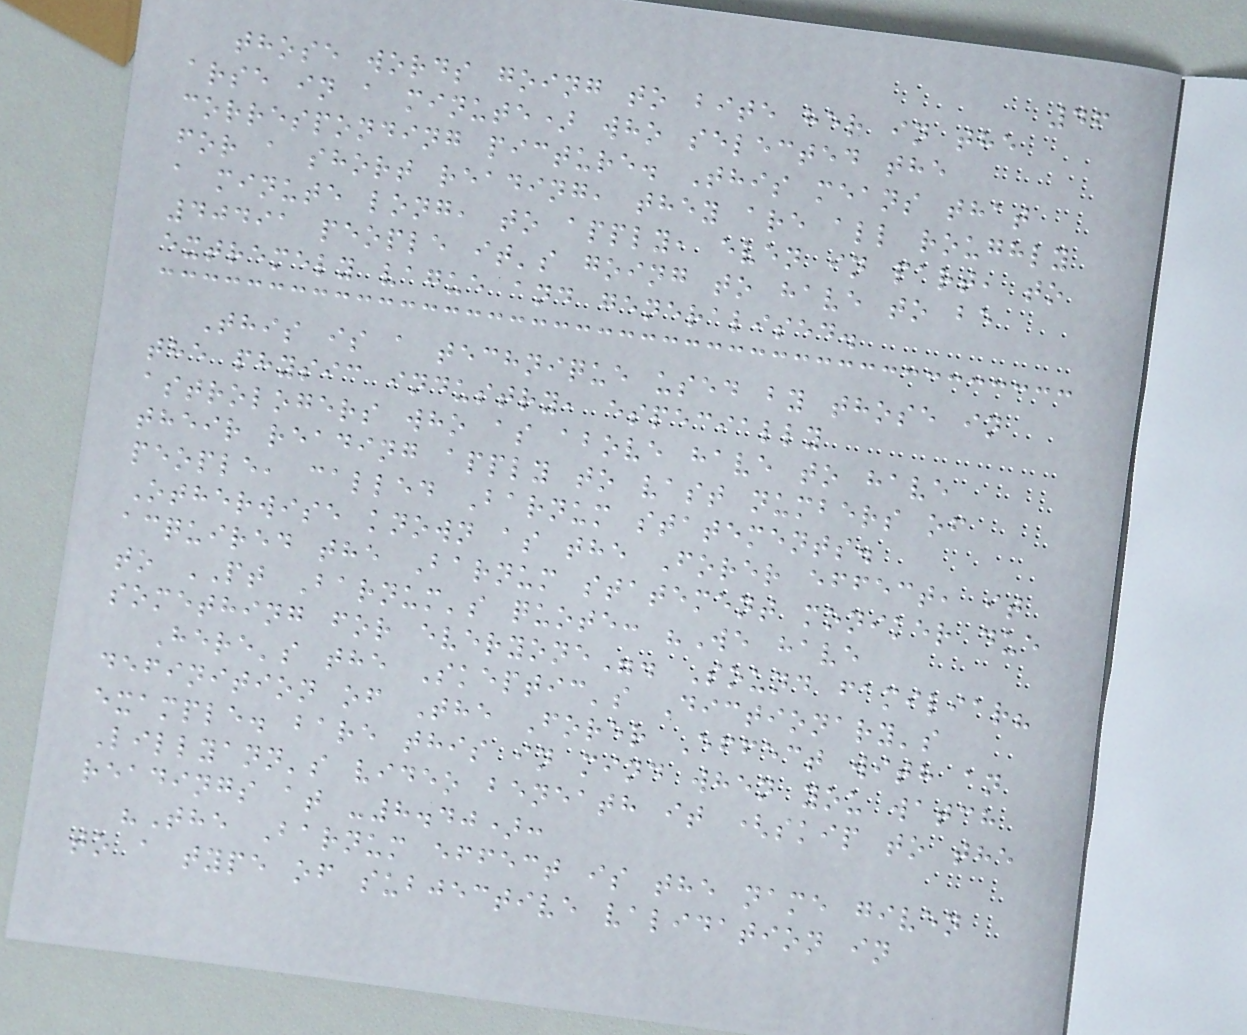46
those words going to bite her in the
arse in a minute) who selected the
corresponding picture. This means that
for a short reading, they are all roughly
a minute long, to apply, even in part, to
40491 people it's going to have to be
extremely vague and generalised.
This is a technique used by those in
the physic industry, especially
astrologers who as above have to have
their reading apply to vast numbers of
people, called Barnum statements.
Otherwise known as the Forer effect, it
acquired the Barnum statement moniker due
to PT Barnum's quote: "We have
something for everyone". Sound familiar?
Here's the Skeptic's Dictionary's
definition of The Forer Effect with an
example. bare this in mind when you watch
Lillyann's video beneath it (skip to the
readings at -8.40):
"The Barnum effect is the name given
to a type of subjective validation in
